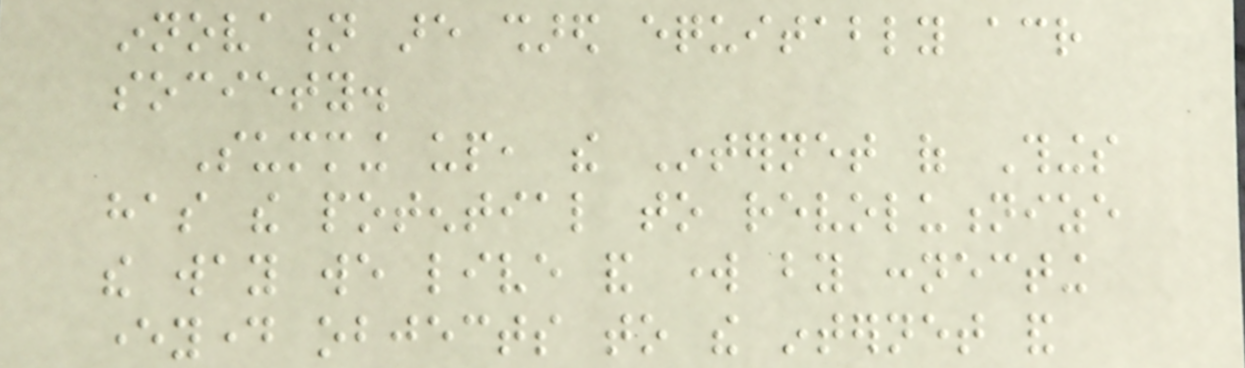innovation are shared equitably across
society.
Summing up, the Internet of Things
has the potential to revolutionize
the way we live and work by connecting
everyday objects to the internet and
